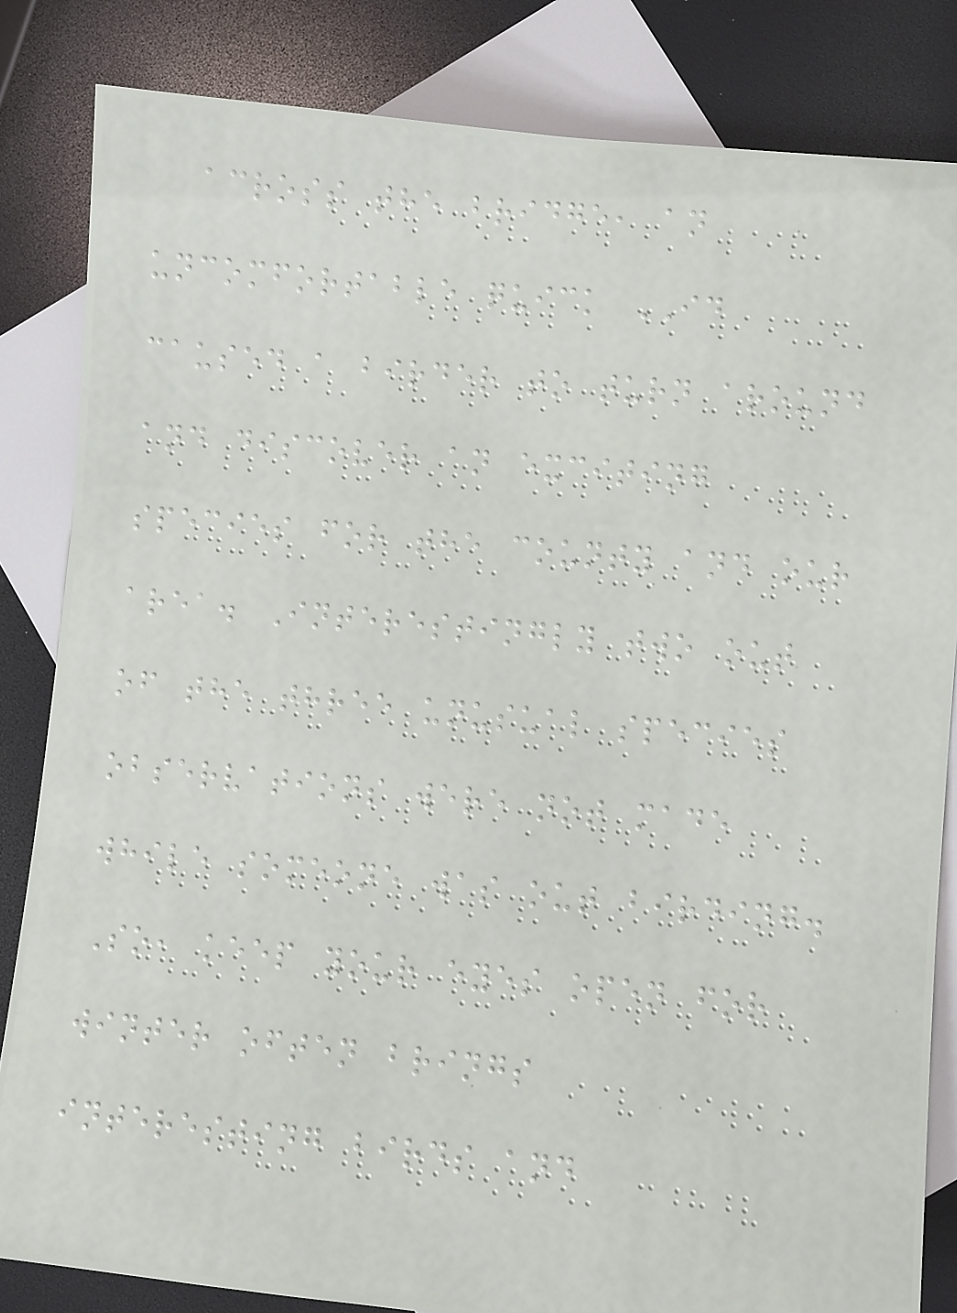across the bridge, an
uncomfortable quick ID
caused a birder to turn around
and discover an exciting
species for the county and our
area. Interestingly two out
of the three unusual species
observations were not made
while someone was out birding.
So, keep your eyes open for
winter often brings
interesting birds and
